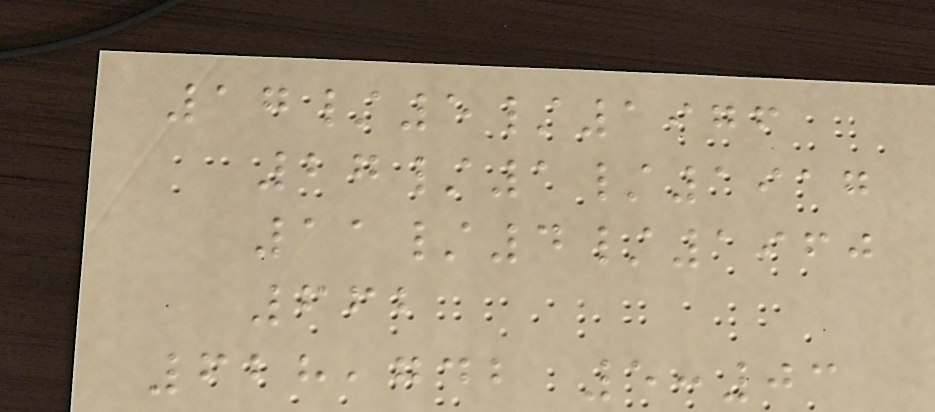17/5/1976
27/1/1917
11/4/1960
662
628,742 5:03
